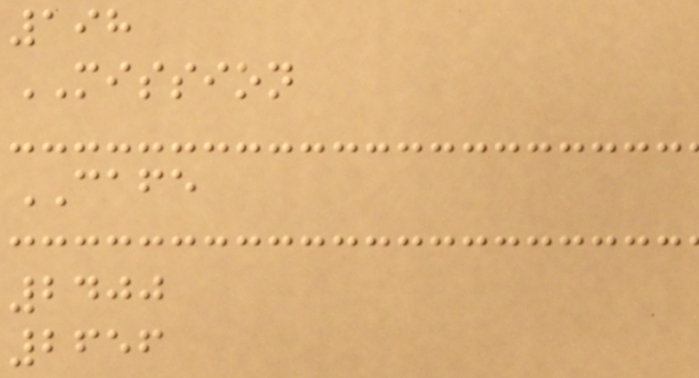198
MISSION
CAFE
2400
2656
